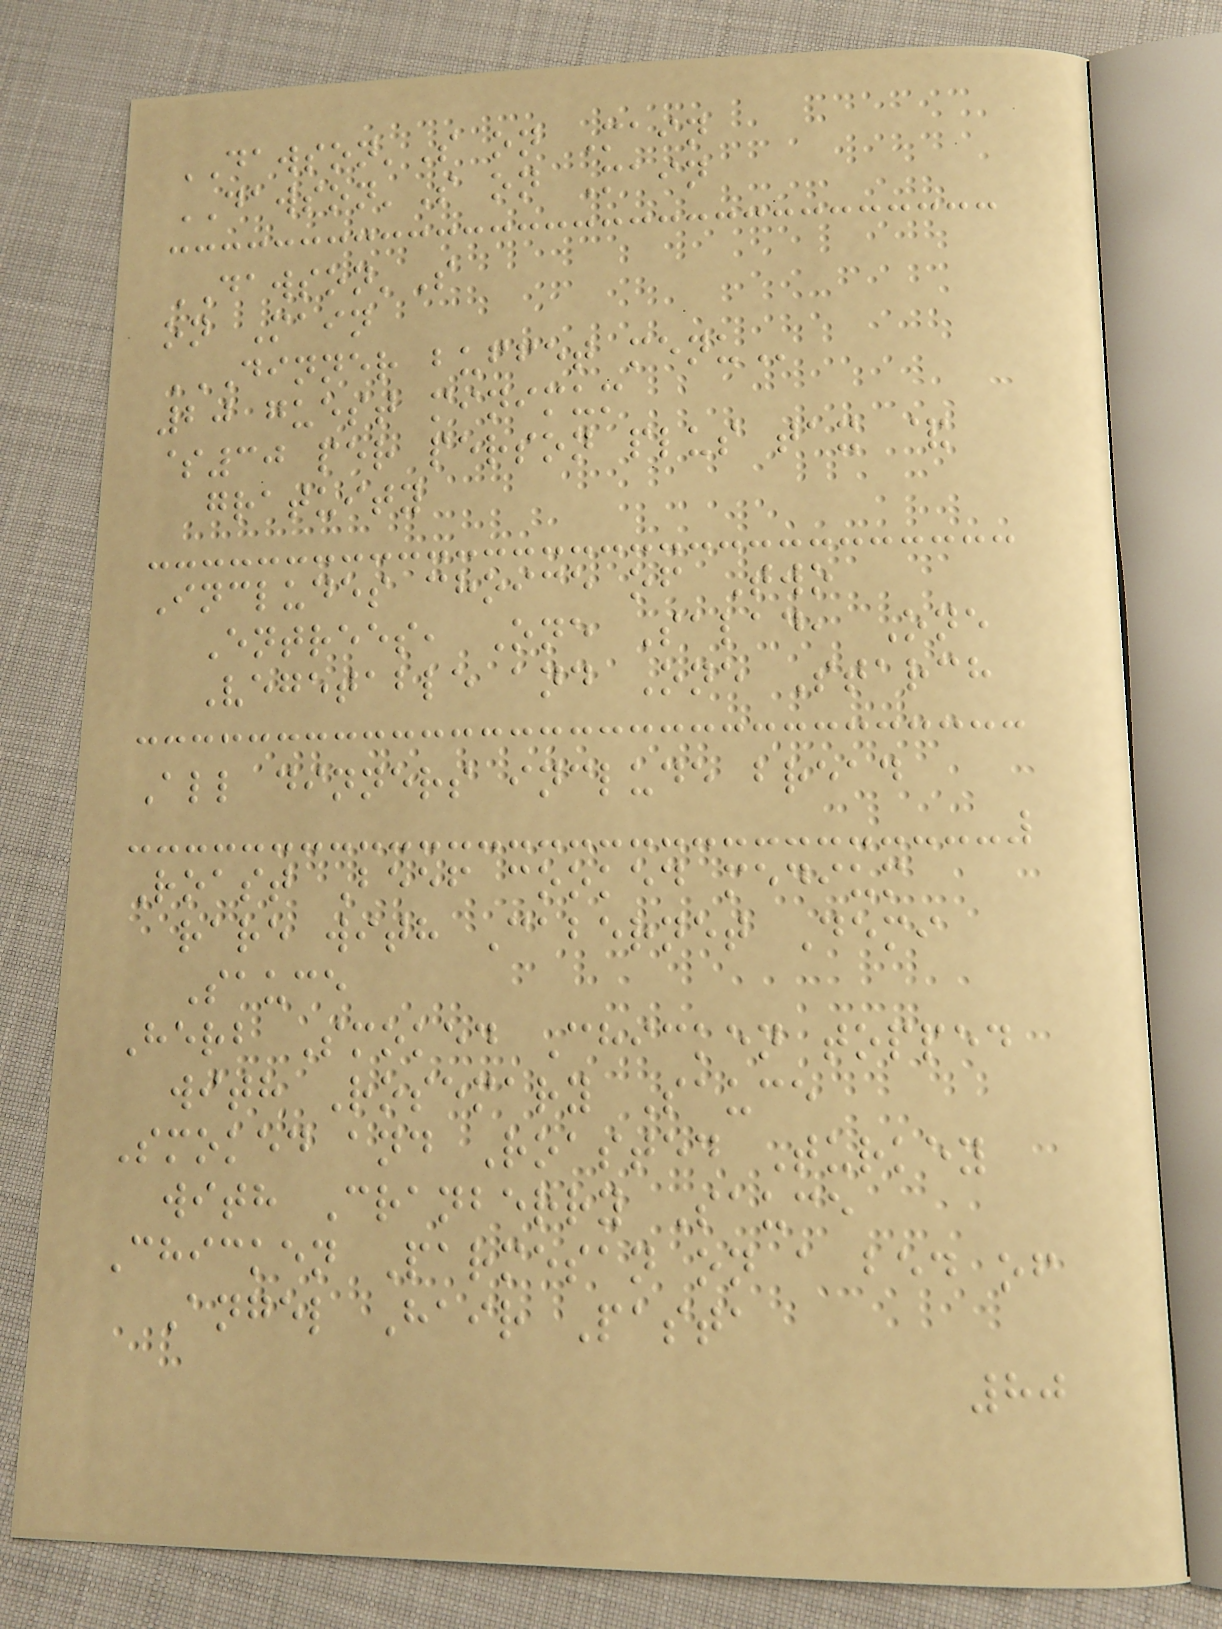DAWSON'S on Main
DAWSON'S on Main
DAWSON'S
on Main
DINNER BUFFET MENU
20 guest minimum
$30 per person plus tax &
gratuity
Includes choice of Two
Entrees, One Salad, One
Vegetable and One Starch
All dinners include bread
Roast Beef cooked medium
rare with Cabernet Demi
Sauce
Herb Smoked Chicken topped
with Rosemary Sauce
Smoked and Roasted Turkey
with Cranberry Sauce
Chicken Parmesan on a bed of
Angel Hair Pasta
80
